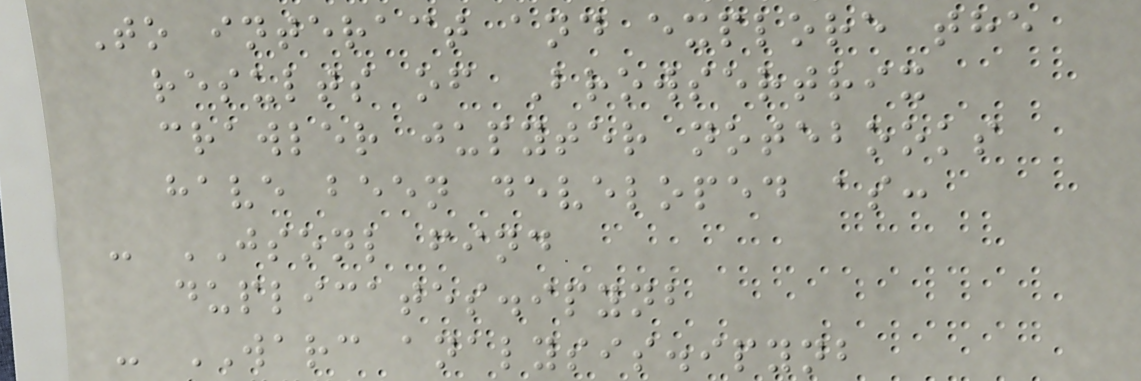To interact and explore the
results of Browsertrix
crawler jupyter notebooks
have been developed as:
- JSONL find
duplicates.ipynb
- WARC analysis.ipynb
